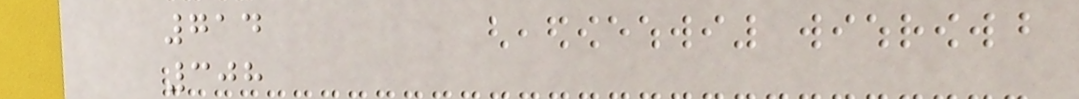714
308
